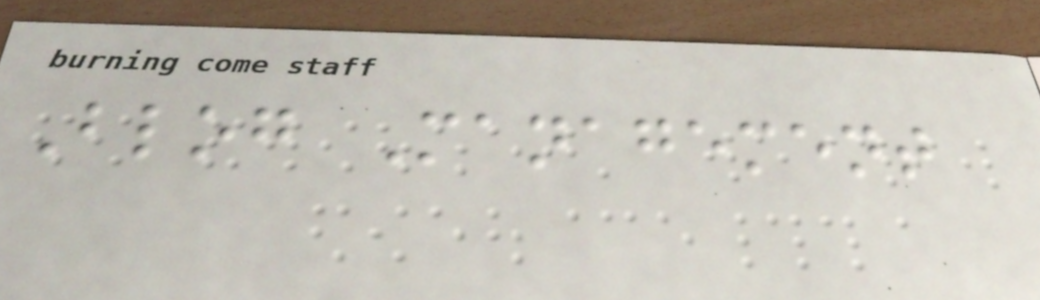Blog Management
